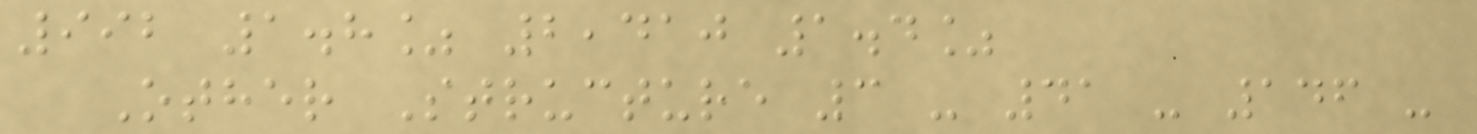992 1.8% 2,410 1.4%
Other Structure 3 - 41 - 146 -
